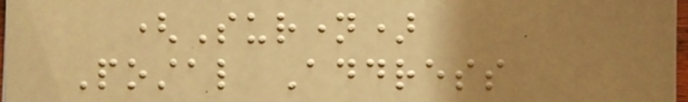(Surname)
Postal Address
